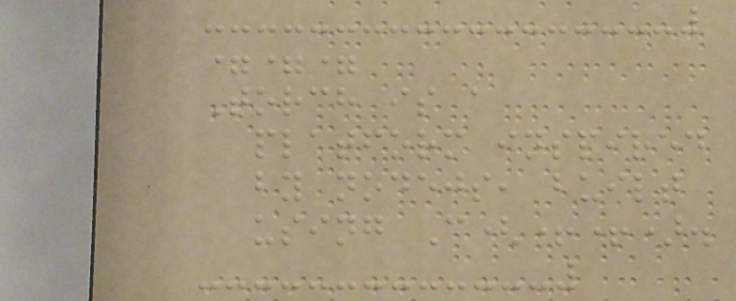===
Torch is a
platform inspired
by nodejs, built
using C(++).
